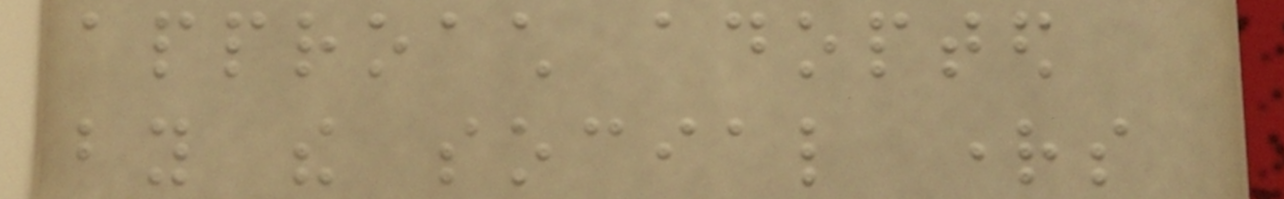approach adopted
by the social rights
